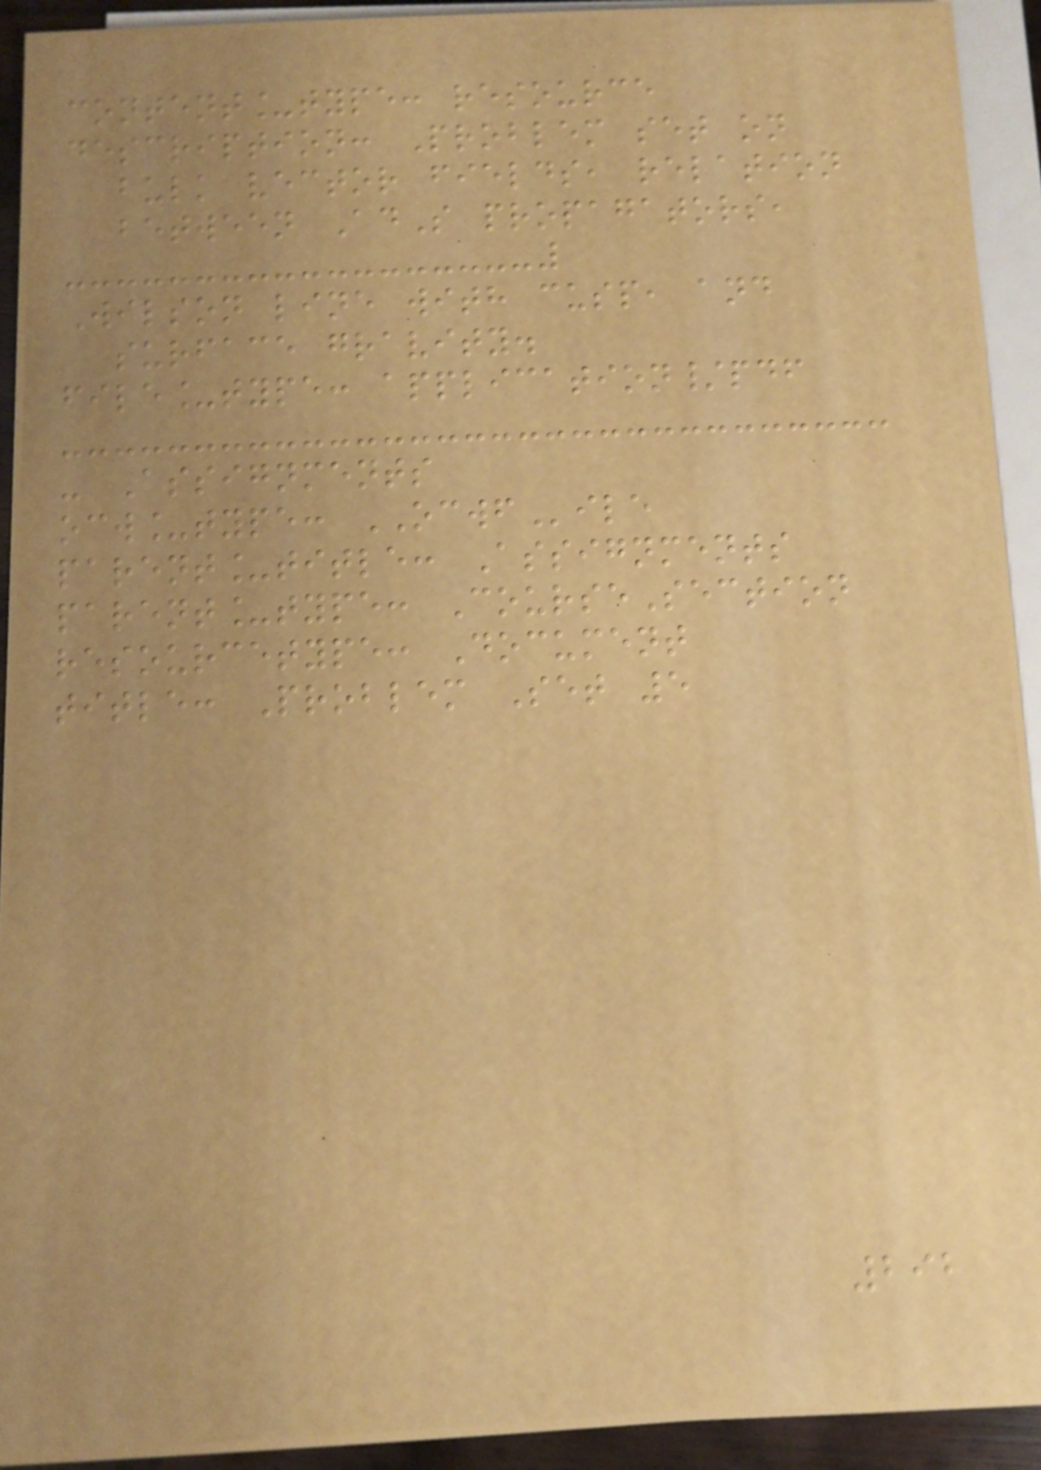content_type: resource
description: Problem set on
bulk vector fields, relation
between AdS propagators,
Wilson line with cusp, and
surface gravity.
file_type: application/pdf
- Assignments
ocw_type: OCWFile
parent_title: Assignments
parent_type: CourseSection
resourcetype: Document
title: Problem Set 5
292
